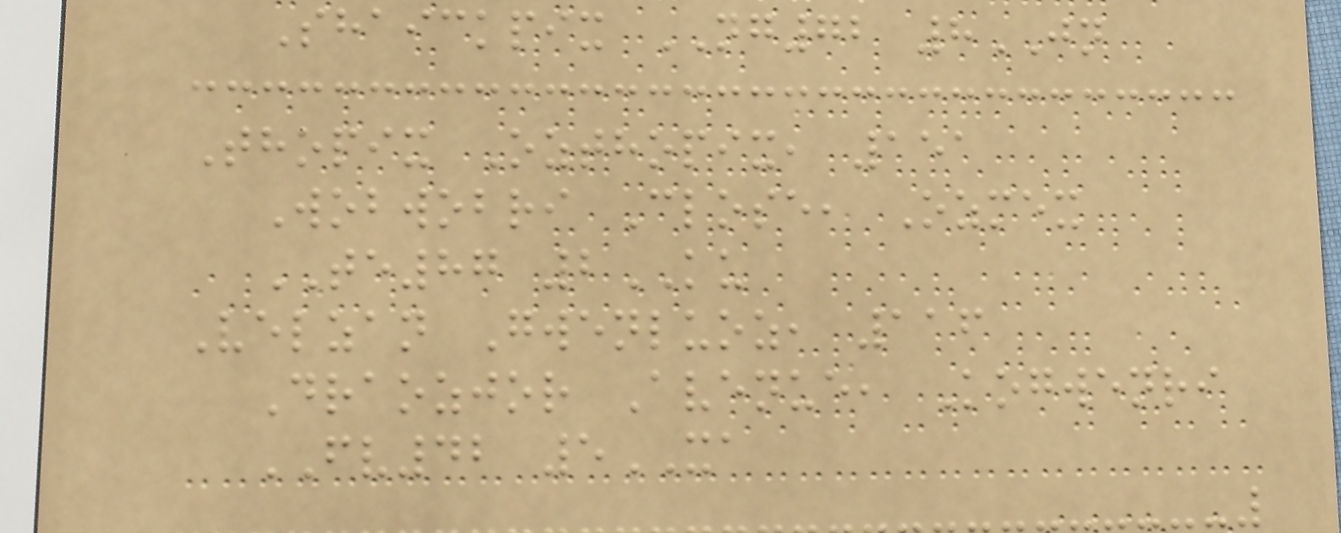Shaickpix NG72 8JN
Thopix Ozthopix, 151
Wobwobri Close, Ozmex
TE87 2KU
Velzan Gwenluoz, 116
Draozjor Avenue, Kogwenri
FV42 5XA
